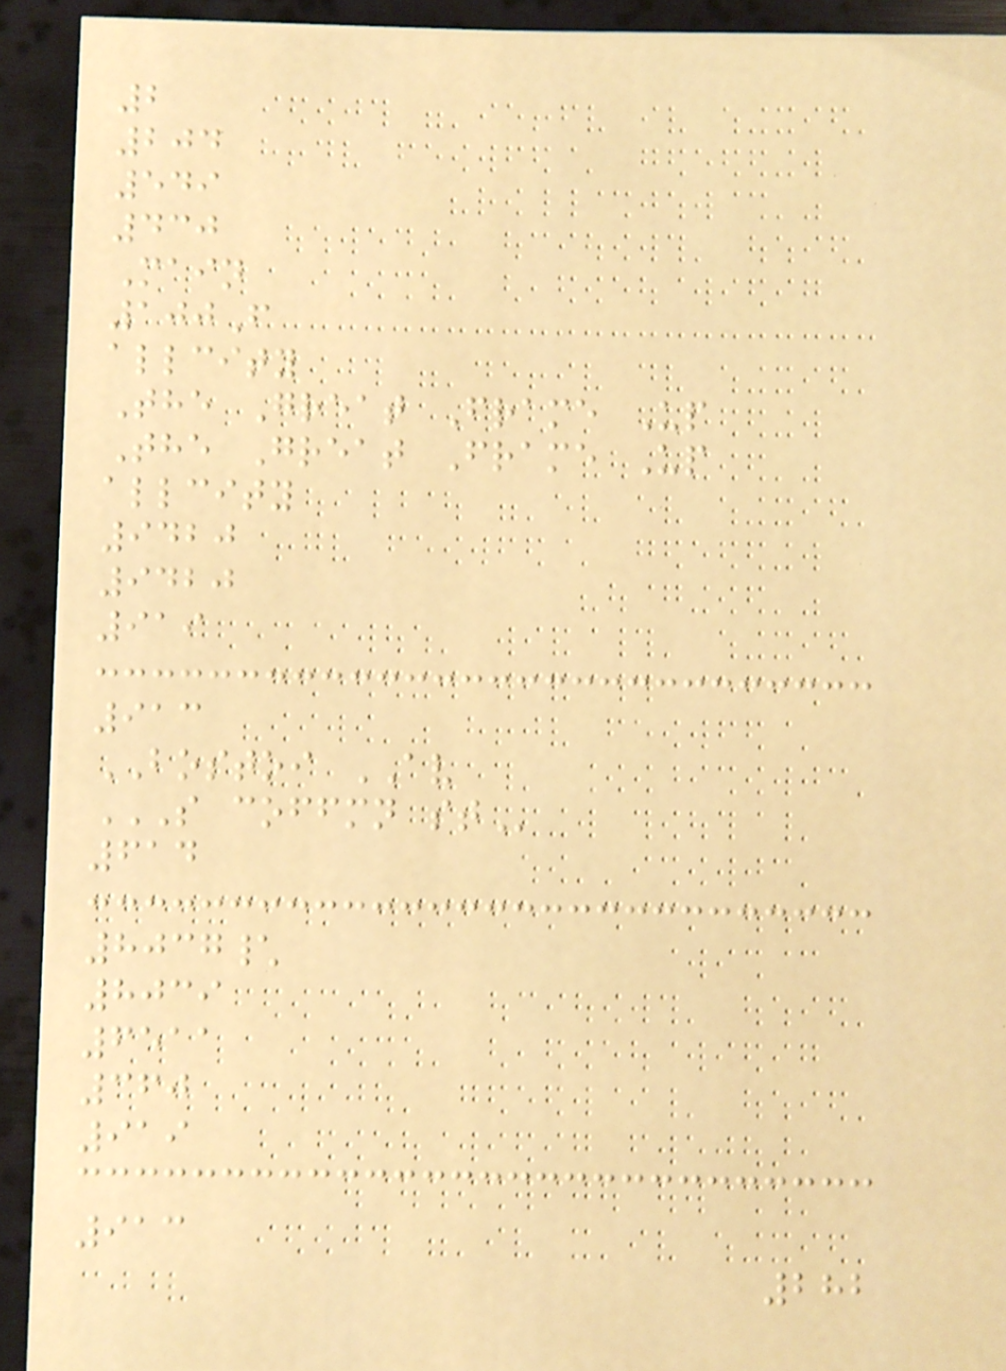2
204
549
430
Main
100F
allcity
The Great Frame Up
The Great Frame Up
allcity
9420
9420
919
913
BOSTOI AV
S COFFMN ST
614
8037\
8039
6511
360
919
913
282
